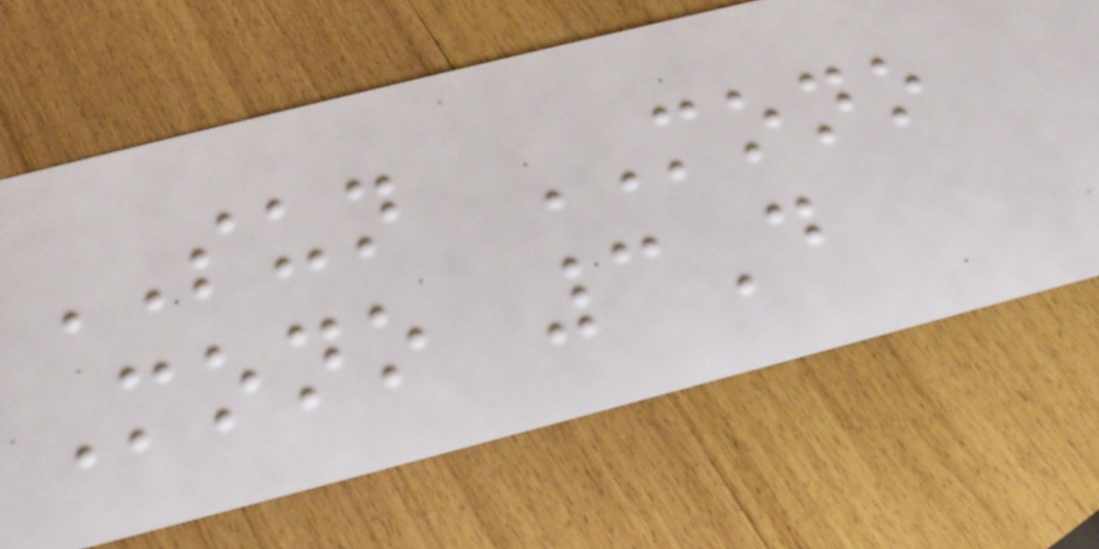SUN MONO
Mono 3D
